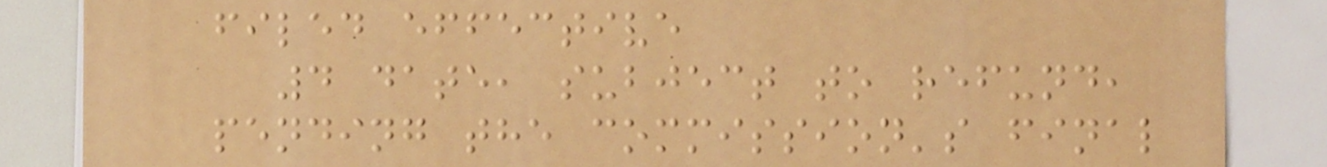filed effective
4 date, subject to refund,
pending the commission's final
